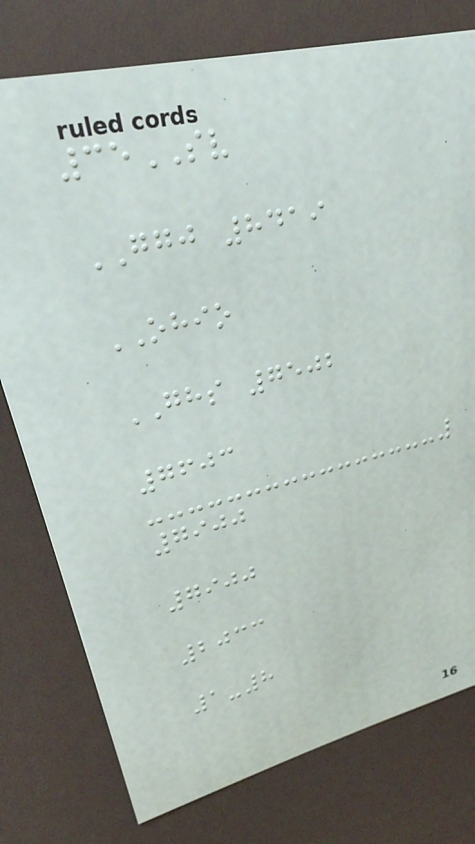35SV
GGJ 8419
OHIO
GHS 7502
7603
7900
7900
2033
1-8
